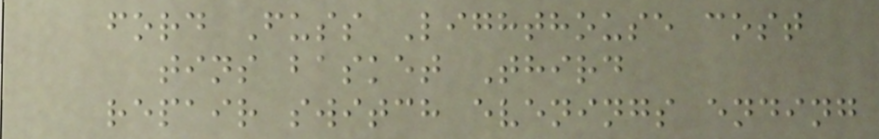ford Fuss Lighthouse cost
tins basket Third
repair switch evenings ending
